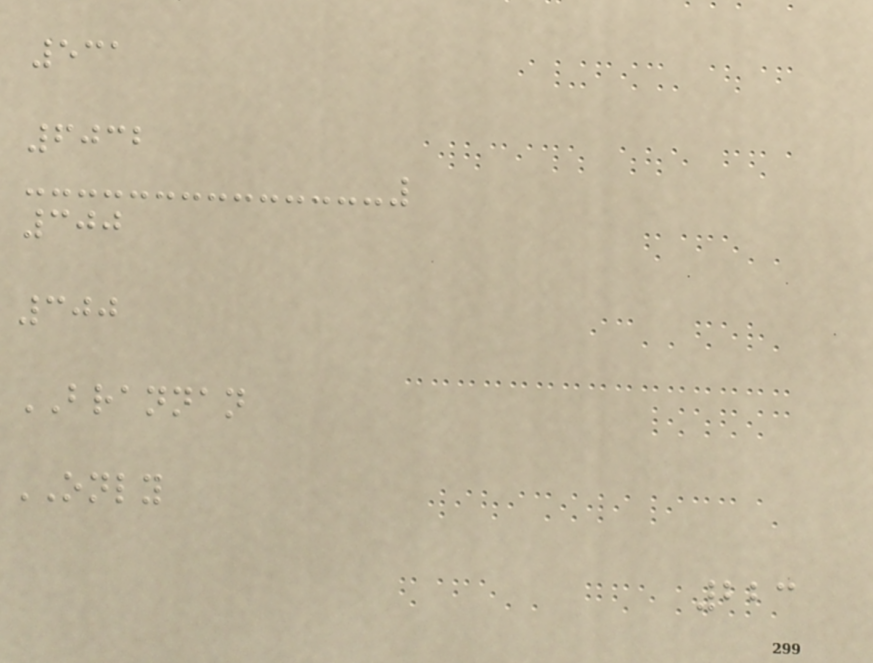531
6032
300
300
BRANNAN
ONLY
223
